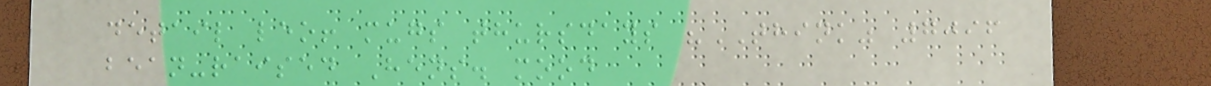detail leo! mugs thursdays "THINK" 7096
bean-raised Hens. mood
